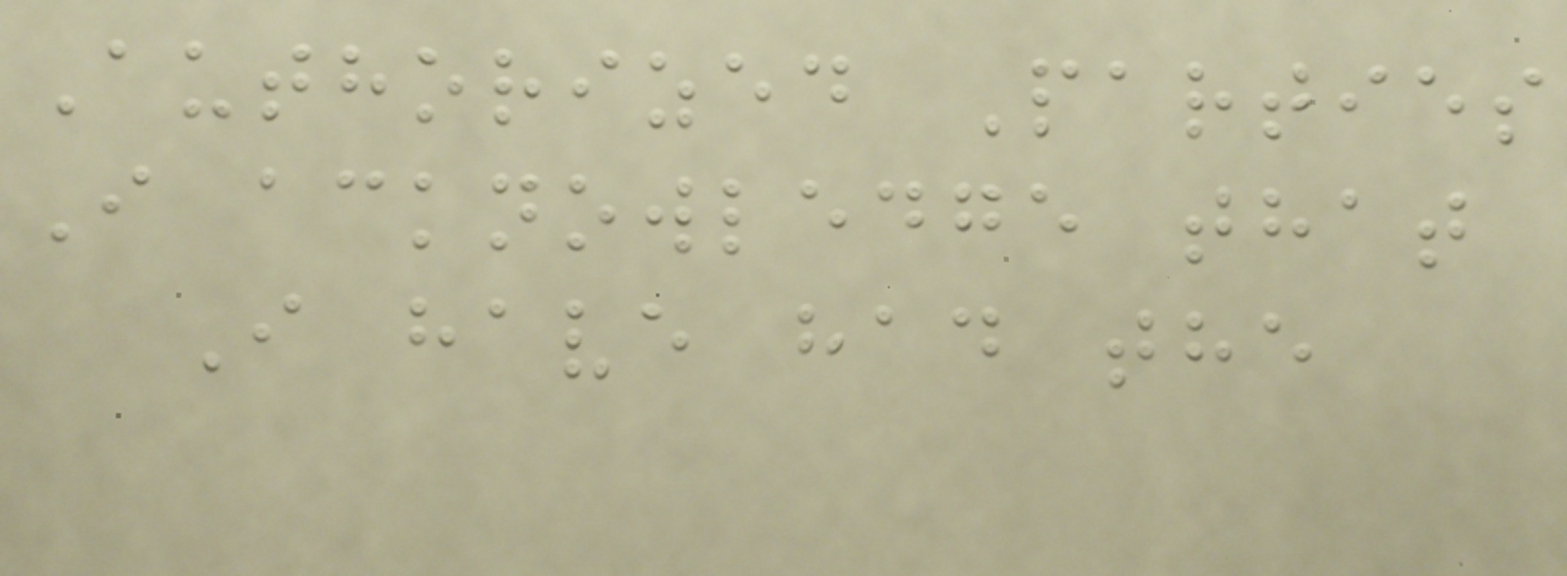Authorized Parties
I acknowledge that
I have had the
